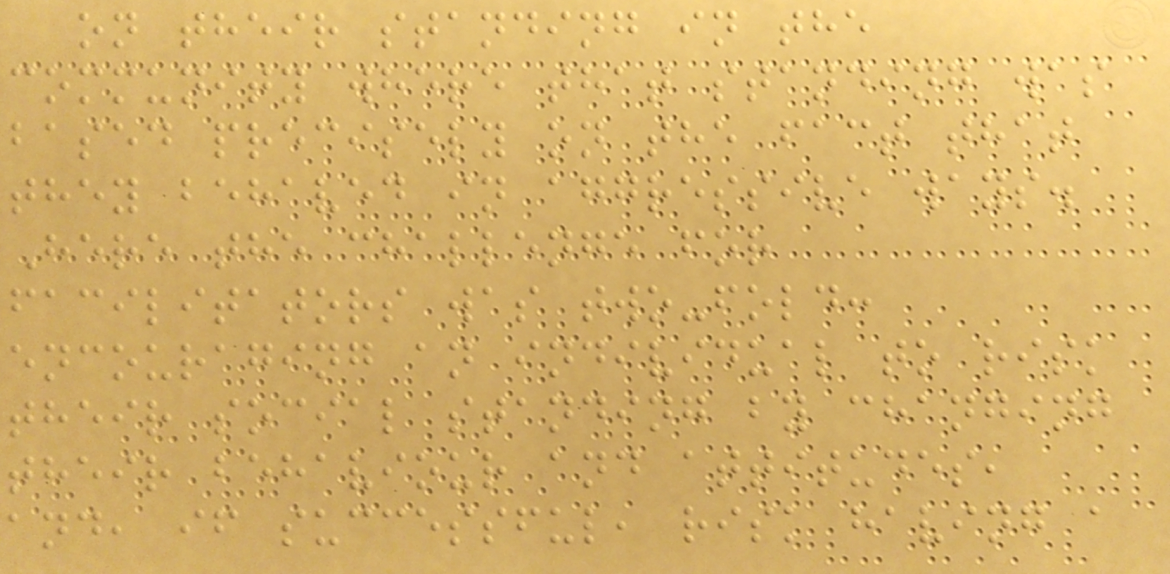on their standing in the
community where that standing was
based precisely on the fact that
they behaved in aggressive ways.
Here the challenge for
facilitators was two-fold:
encouraging an individual to risk
their social standing by changing
their behaviour and attitudes,
and, if successful, risk having a
